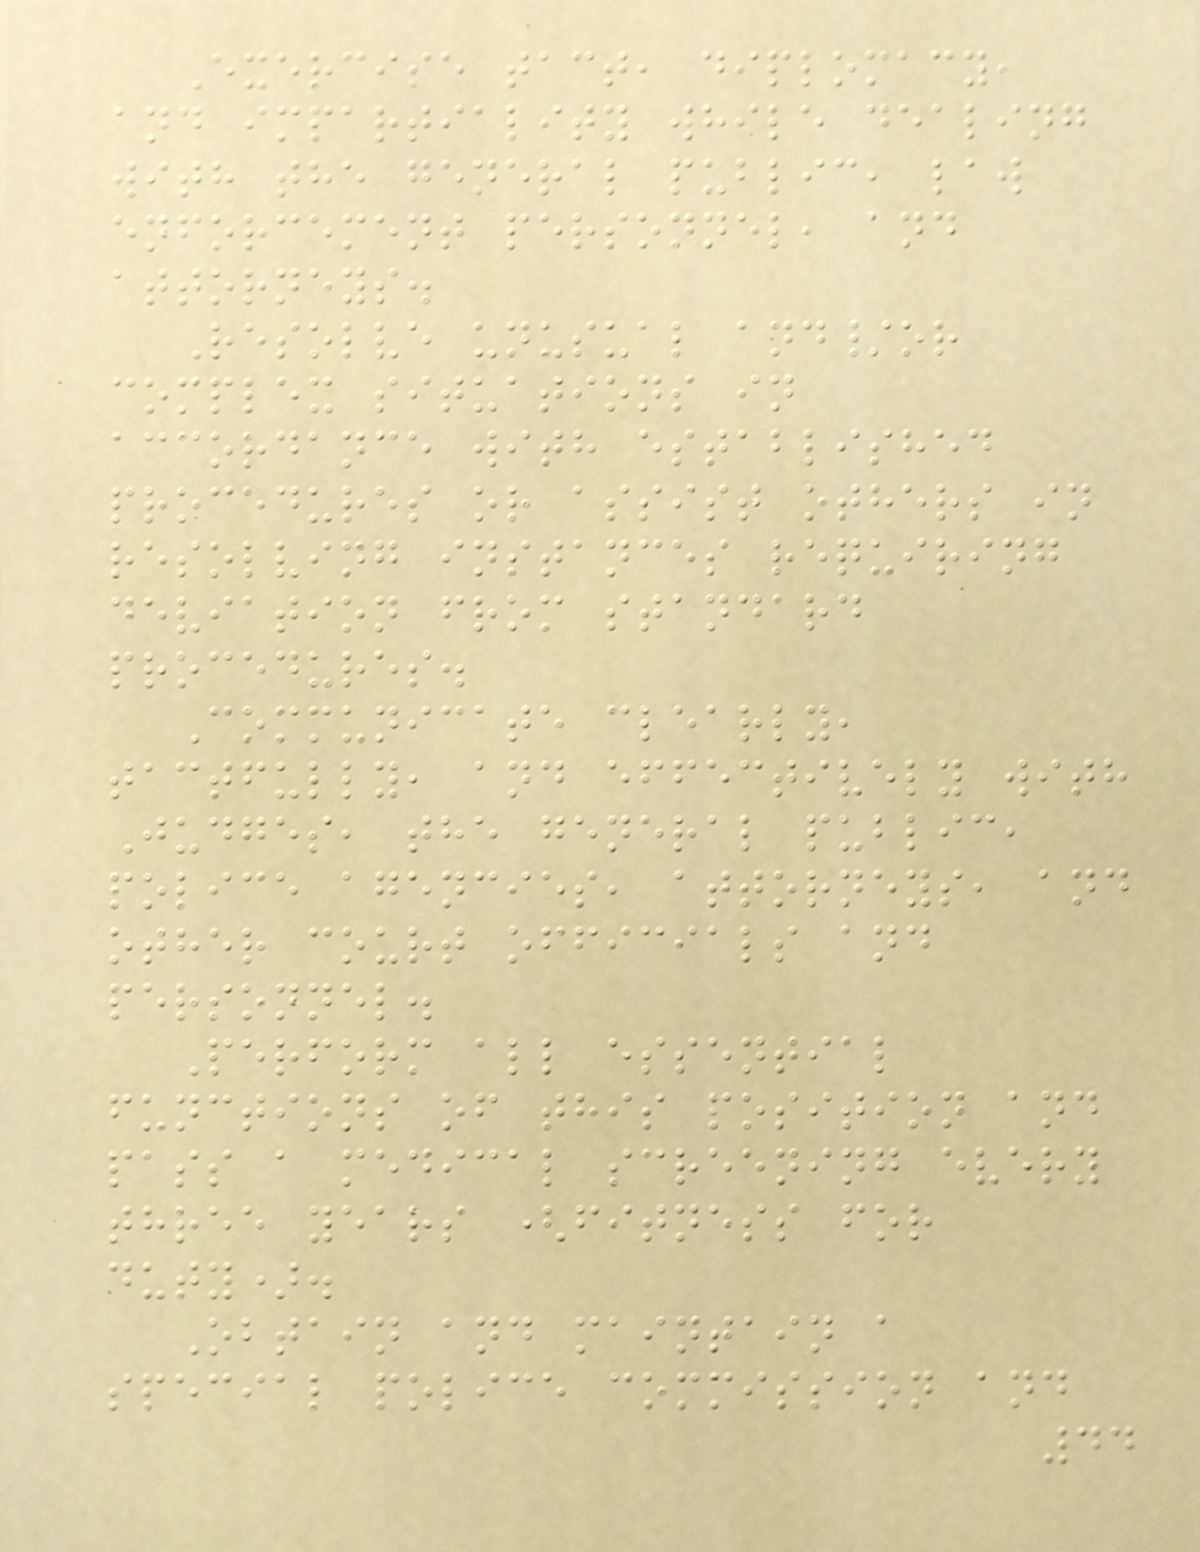Exercise tact, diplomacy,
and impartiality while dealing
with the general public, law
enforcement personnel, and
attorneys.
Resolve unusual and/or
complex situations in
accordance with established
procedures or assist others in
resolving instances requiring
deviation from standard
procedures.
Communicate clearly,
tactfully, and effectively with
Judges, the general public,
police agencies, attorneys, and
other court officials and
personnel.
Perform all essential
functions of this position and
pass a medical screening every
three years (fitness for
duty).
Obtain and maintain a
special police commission and
44
